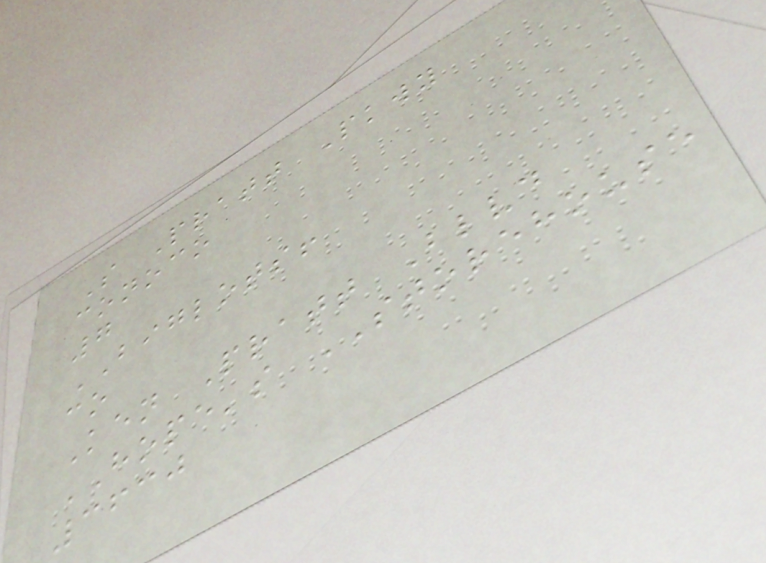S Pratt Pkwy
conoco
7
BIGLOTS!
co
Ken Pratt Blvd
HOPE's STOREHOUSE
3630
